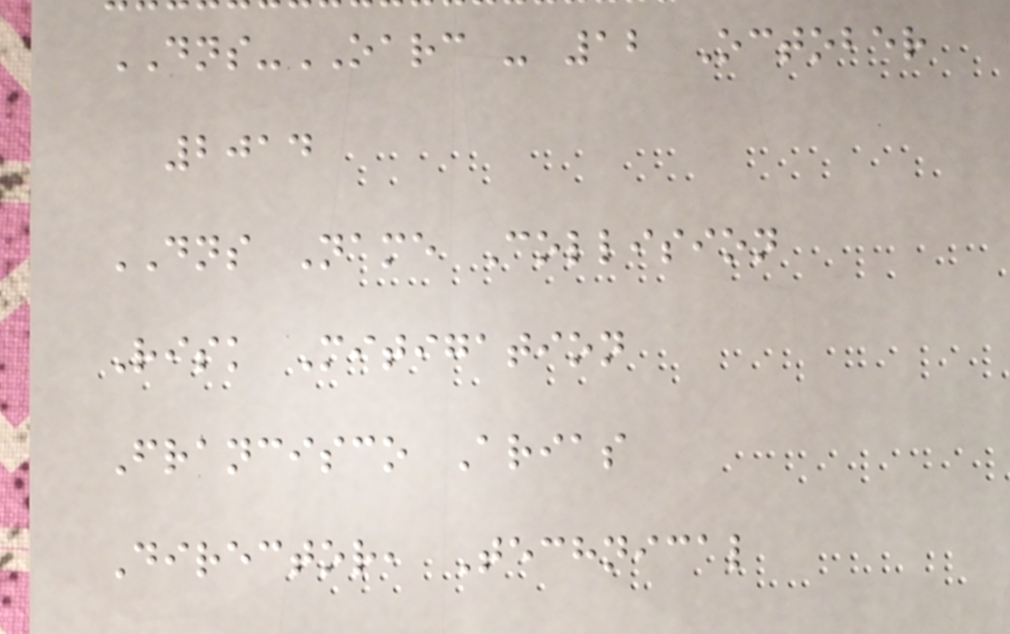DNS-OARC - 12 October
2014
DNS Name Collision
Risk Mitigation
Francisco Arias
Director, Technical
